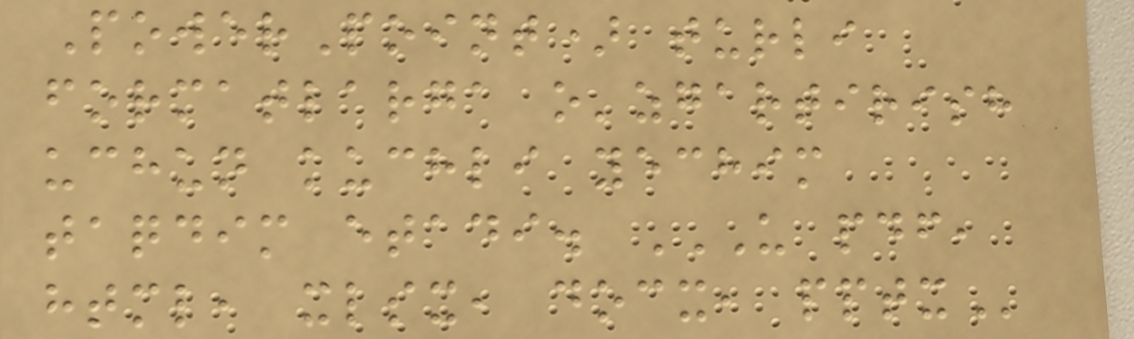PowerPoint) turli
formatlarga o'zgartirish
uchun kuchli yechim
taqdim etadi. U PDF,
HTML, XLSX, DOCX, PPTX
